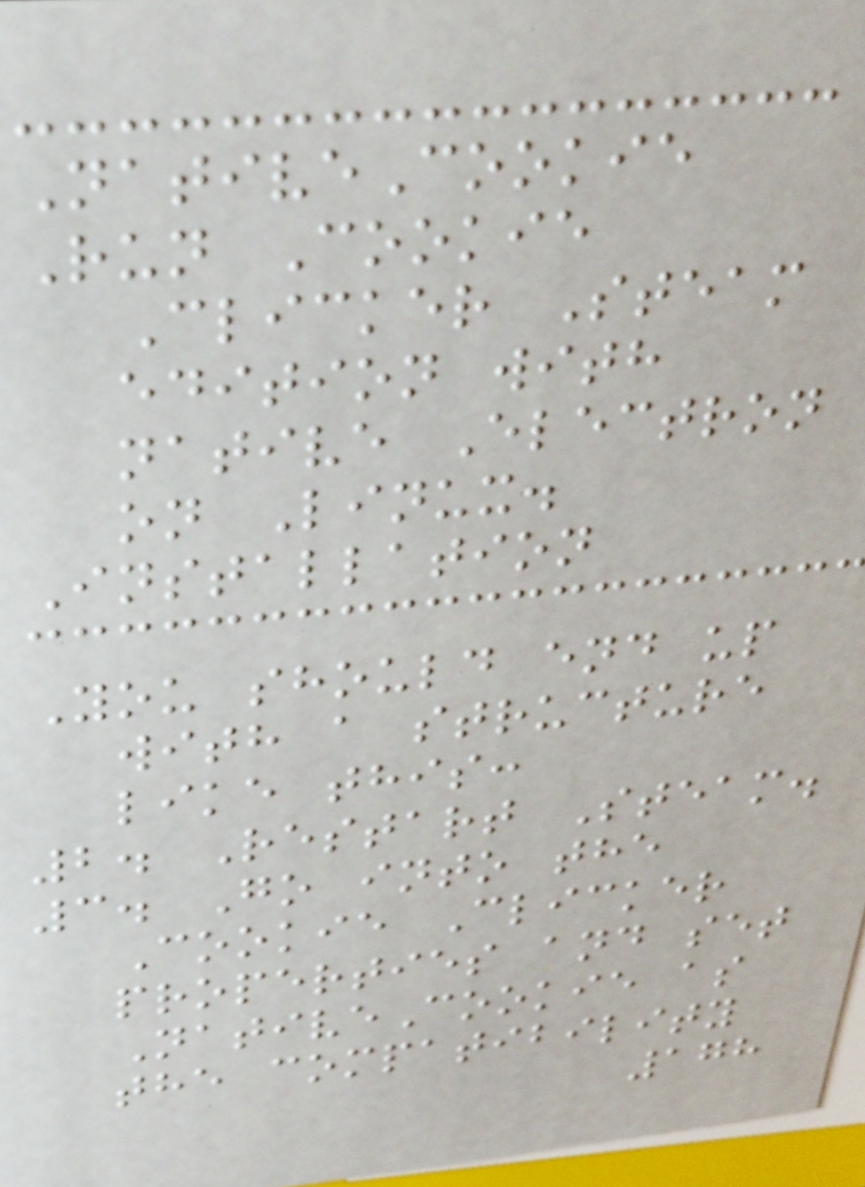NativeCookie
Run Cookie
Clicker Steam
edition with
native Electron
on Linux.
Installation
You should end up
with a structure
like this:
2. Restart Steam.
3. Go into the
Cookie Clicker
properties and set
NativeCookie as
the compatibility
178
